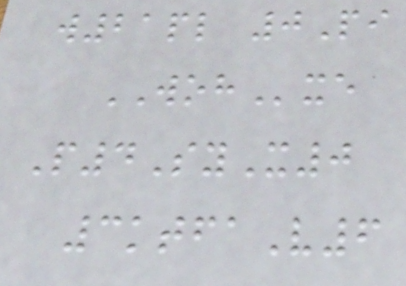w21pl 0Pi
WOHxe
P4SyX0
3ktfaV6
